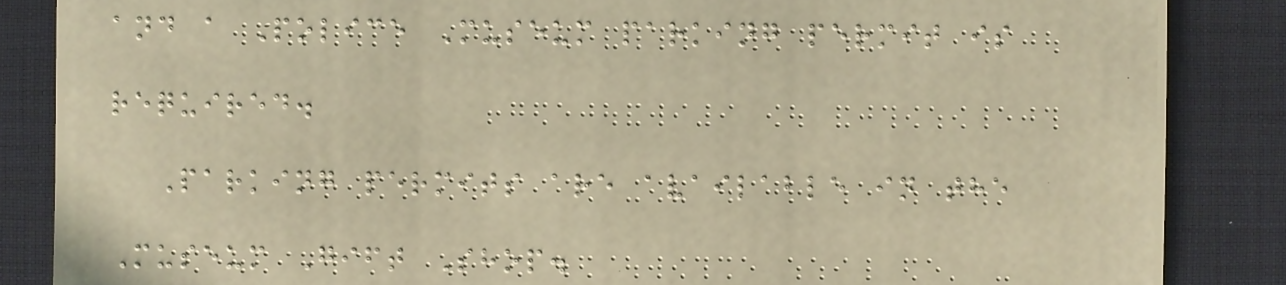and a Police Museum parking permit is
required.
Parking permits are available in the
Museum Gift Shop.
